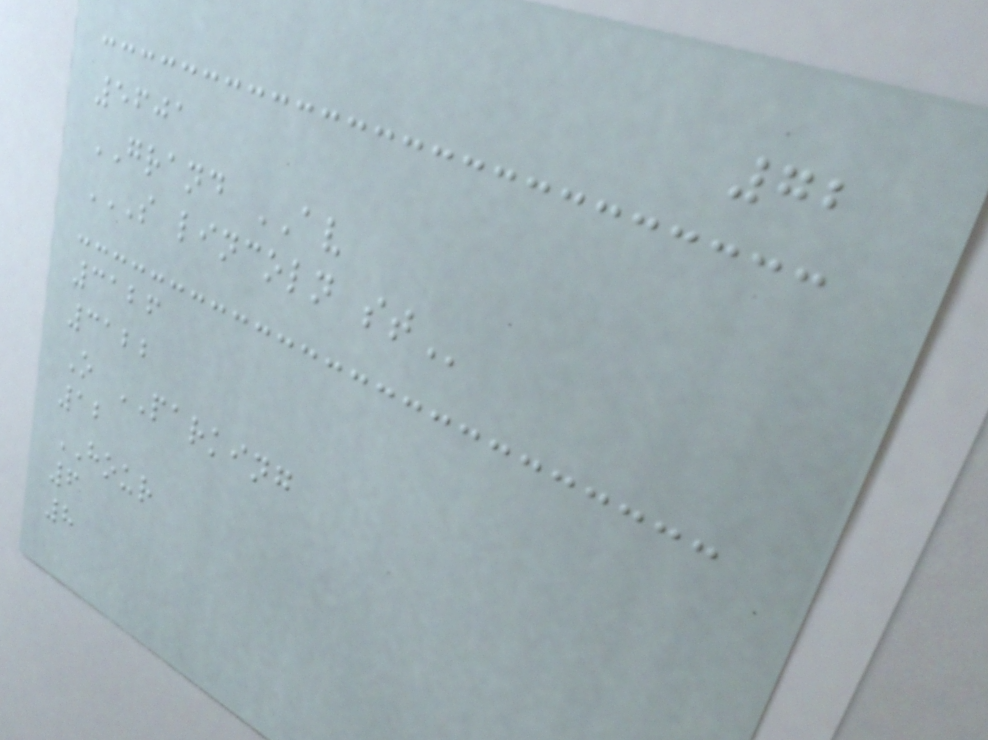72
5601
GRAND AV
S LINCOLN ST
3126
3122
O PARKING
12
HOUR
6
8
